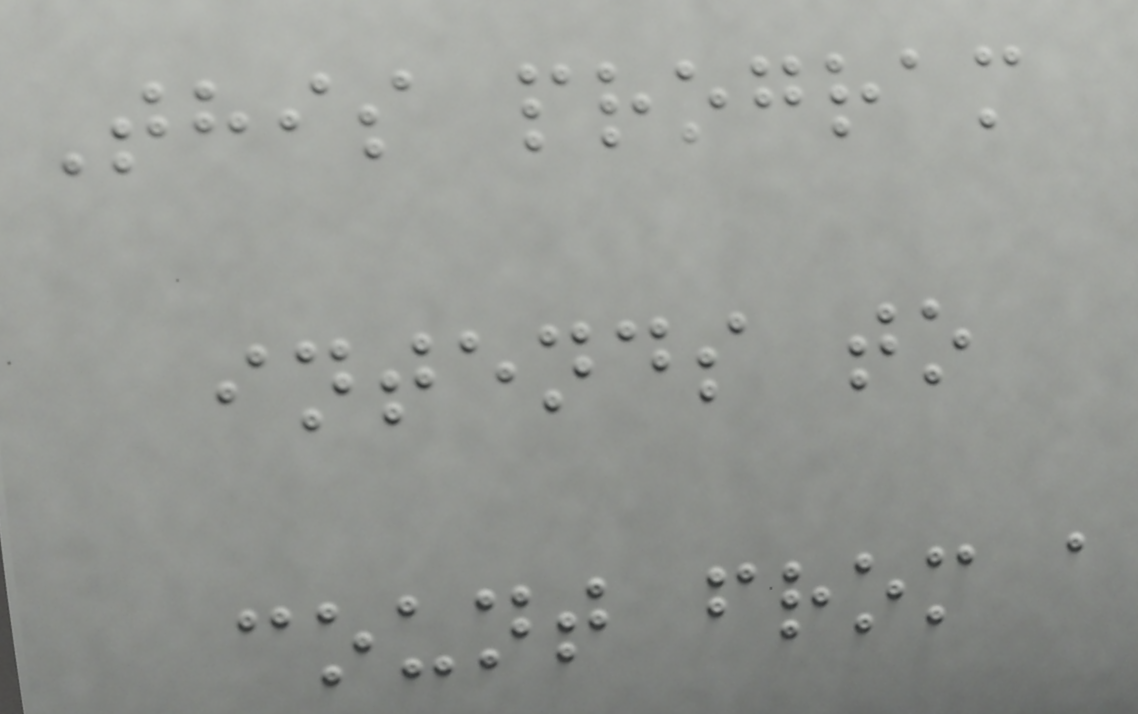This program
intends to
count from a
